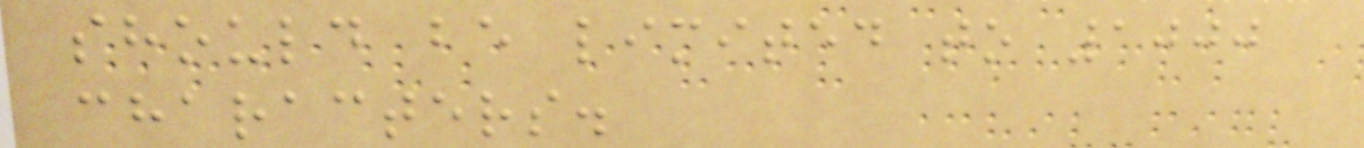should be limited to 1000
characters.
